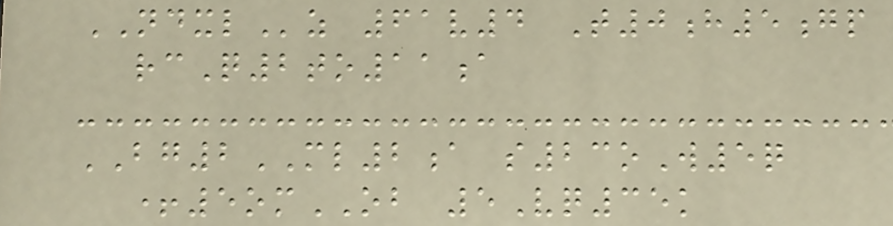NDXLz 61v4 T0h5gp
rcQ2to11a
BG2ML2a s23oW5q
+5omOB 5Vq35k
